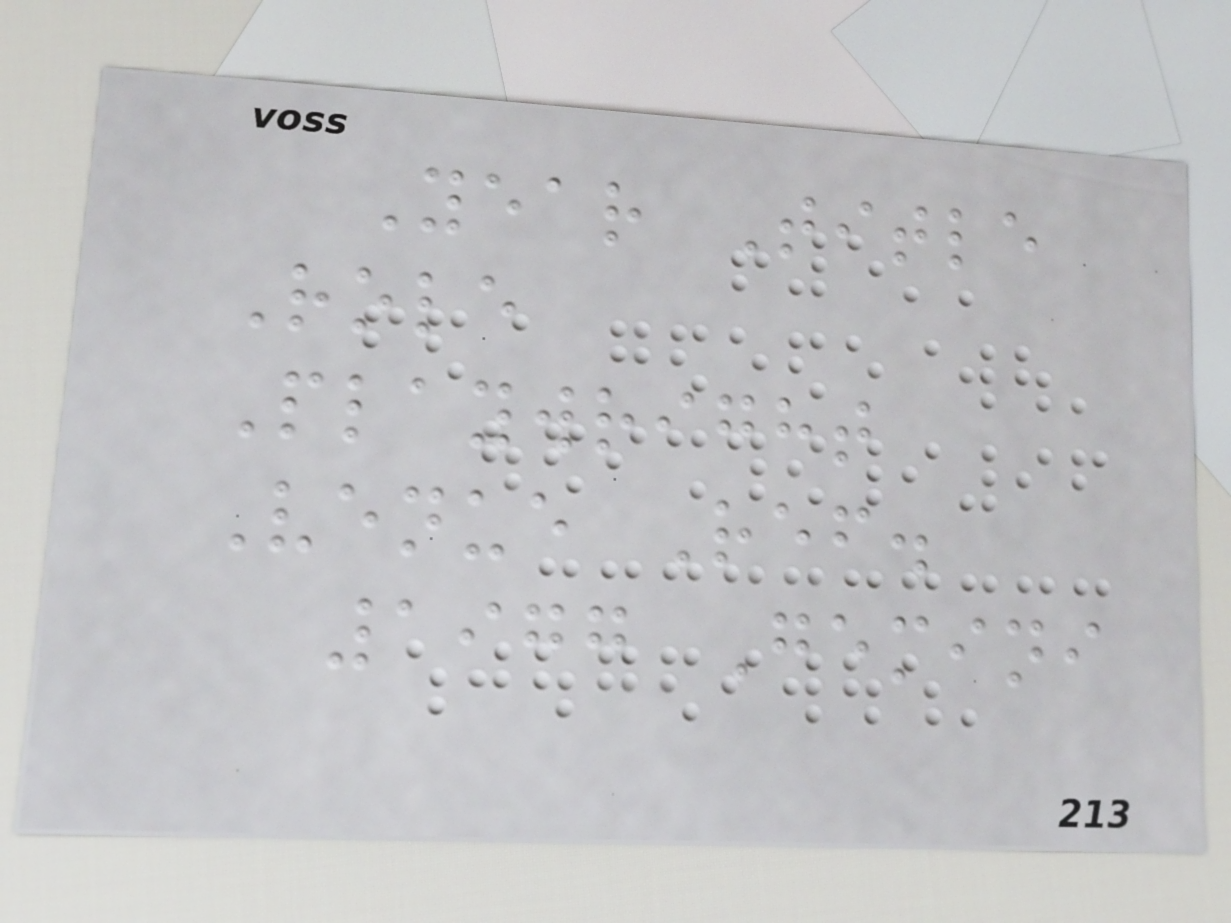Year Title
Role
Playwright
Venue Ref.
1977 Gemini
